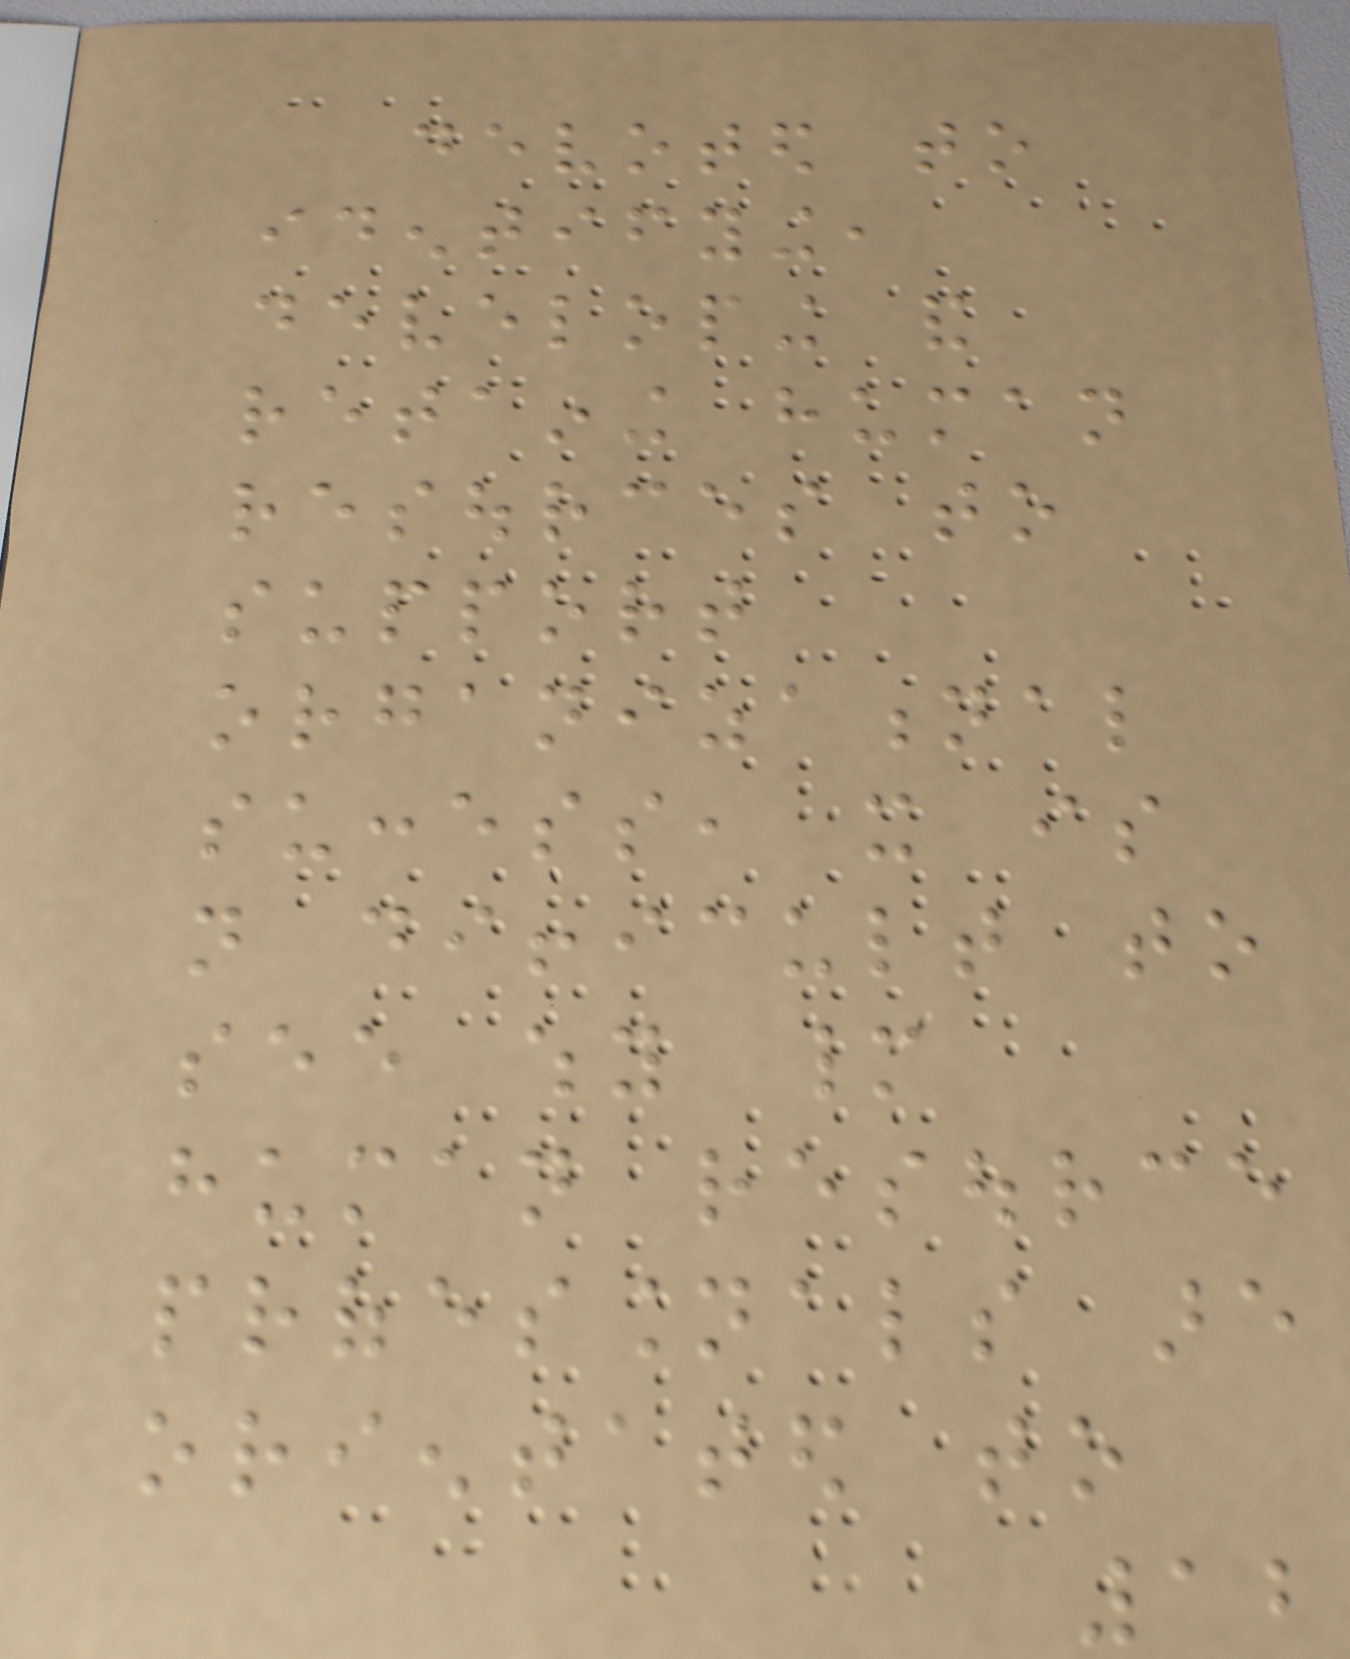devoted to
identifying,
developing and
retaining human
resources to
support
organizational
success, it is
not difficult to
see why many
human resource
professionals are
orientated to
12
